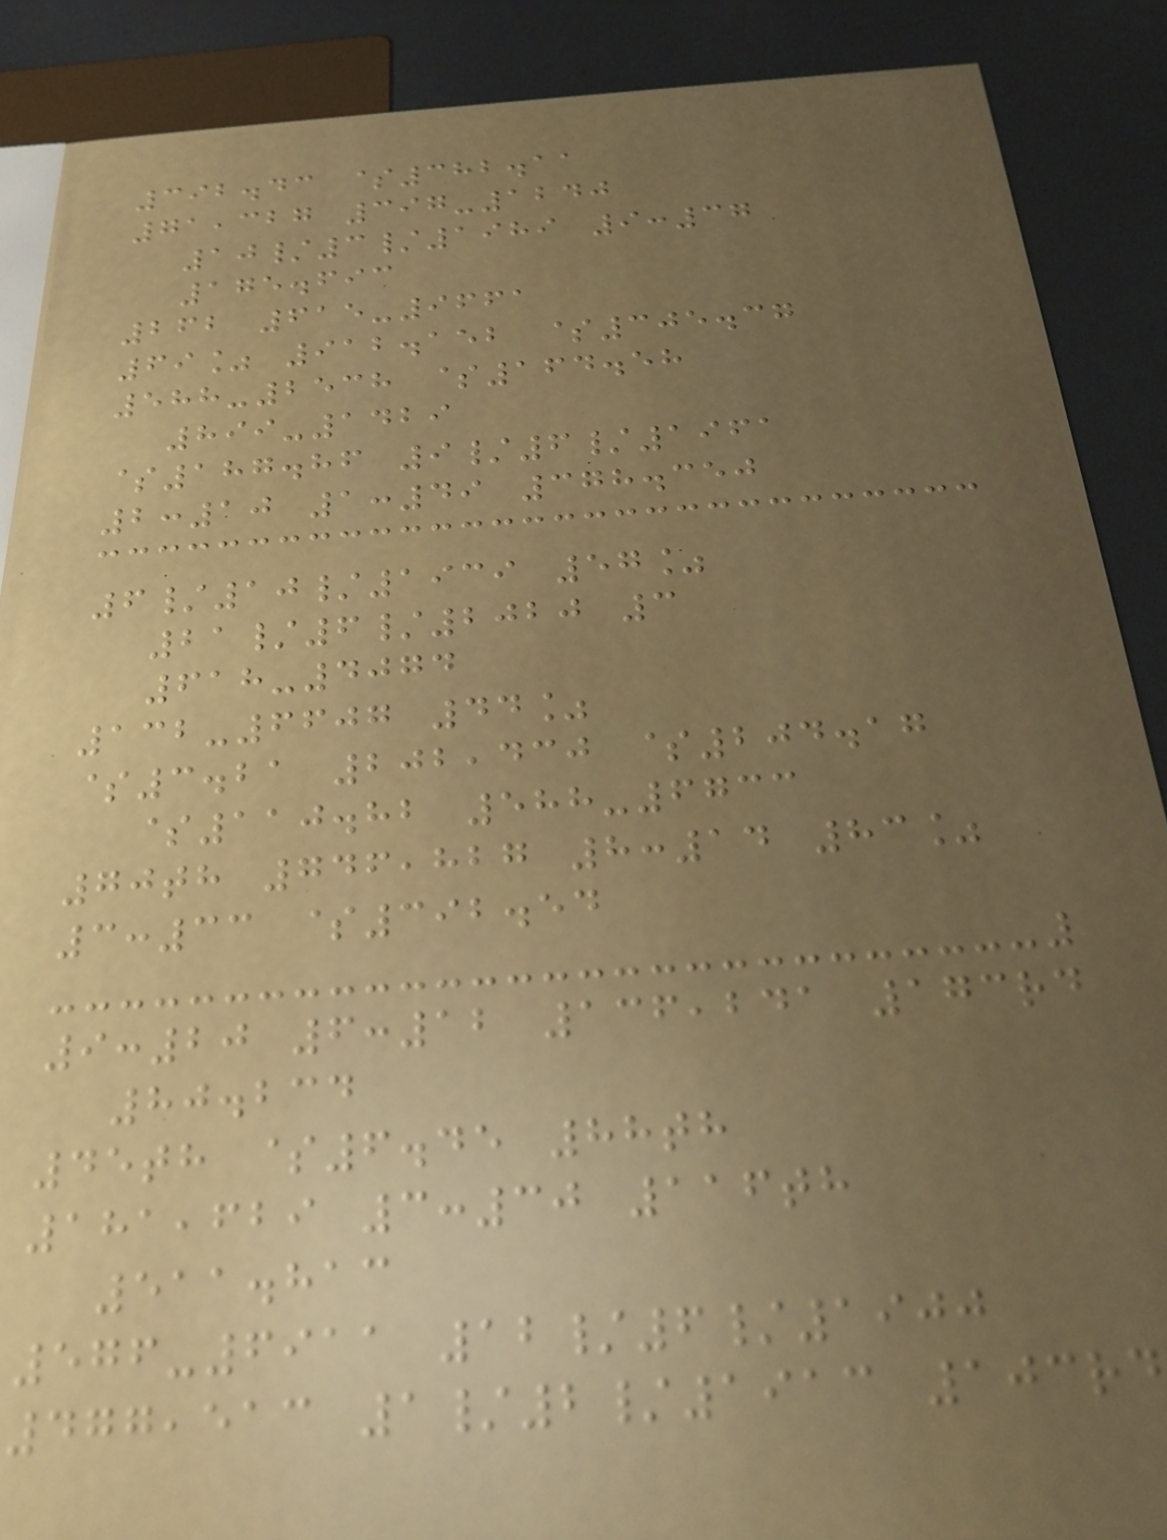392.43 $382.11
71,327 397-1240
10/3/1989 9:37
175.693
262 615-9661
69% 912.152 $305.37
588-2538 $164.58
899-1429
$187.86 9/6/1961
2:10 1:49 378.350
6/10/1939 57%
21/6/2020 3
618-4074
132-6607 44%
$3.21 202,430 $204.17
$110.82 588-6733
70th 746,827 8:14 83%
3:33 $392.54
9:20 6:12 136,241 173rd
80.234
45th $6.45 88th
181,629 3:30 116th
511.813
576-6911 12/6/1900
477,513 1/2/1913 103rd
